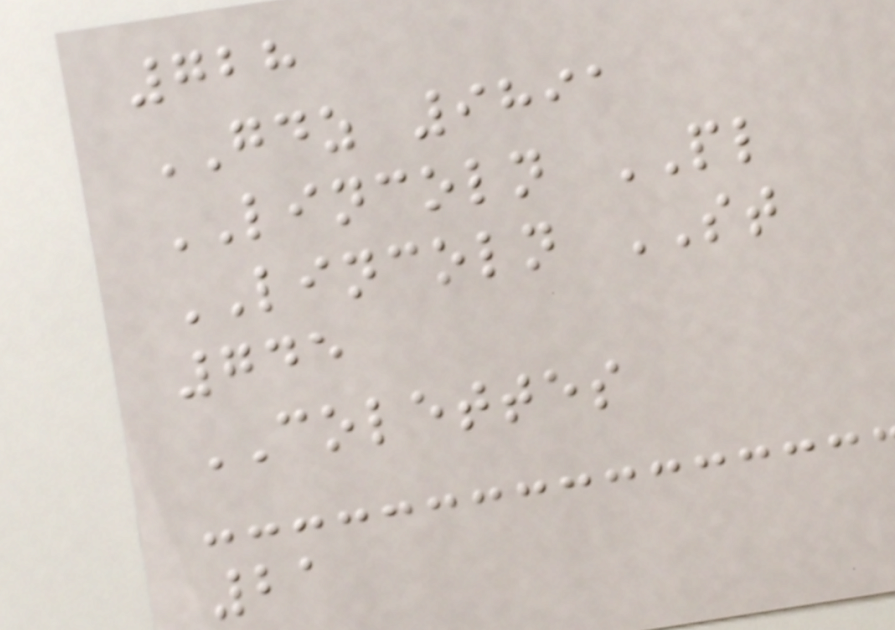728
GDZ 9891
LINCOLN PL
LINCOLN ST
745
COLETTES
21
